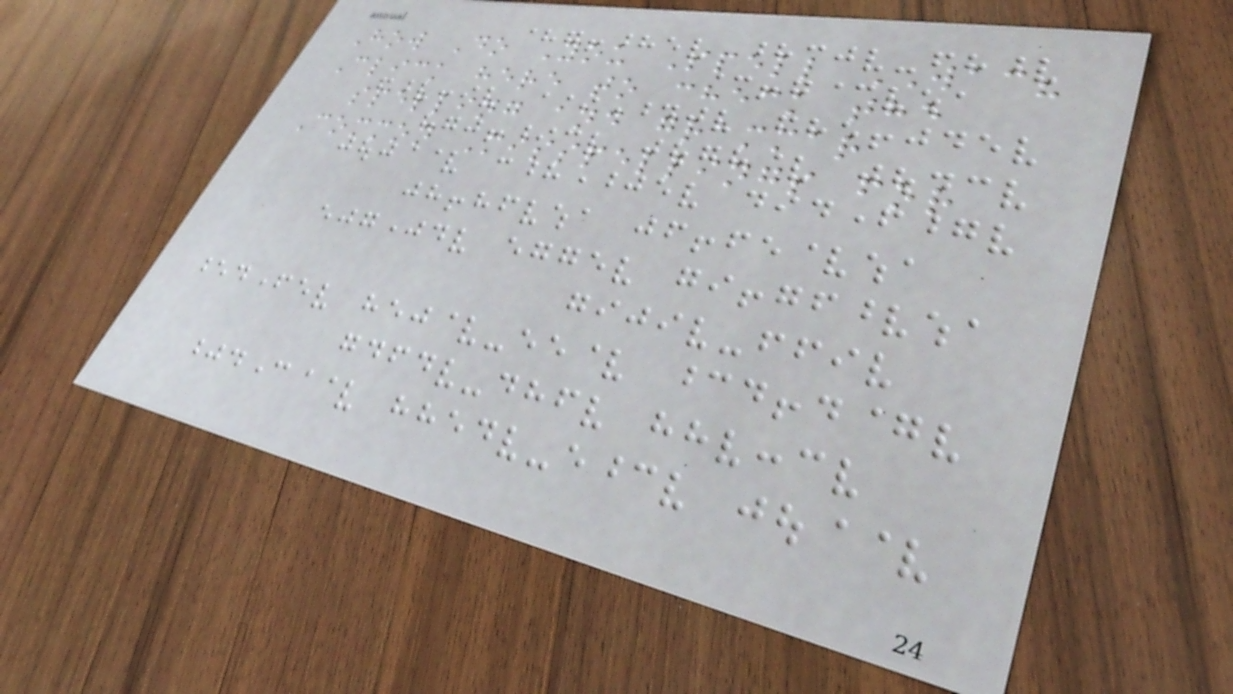How Do You Spell WAC?
Click here to check the
spelling and grammar
Common Misspellings for
